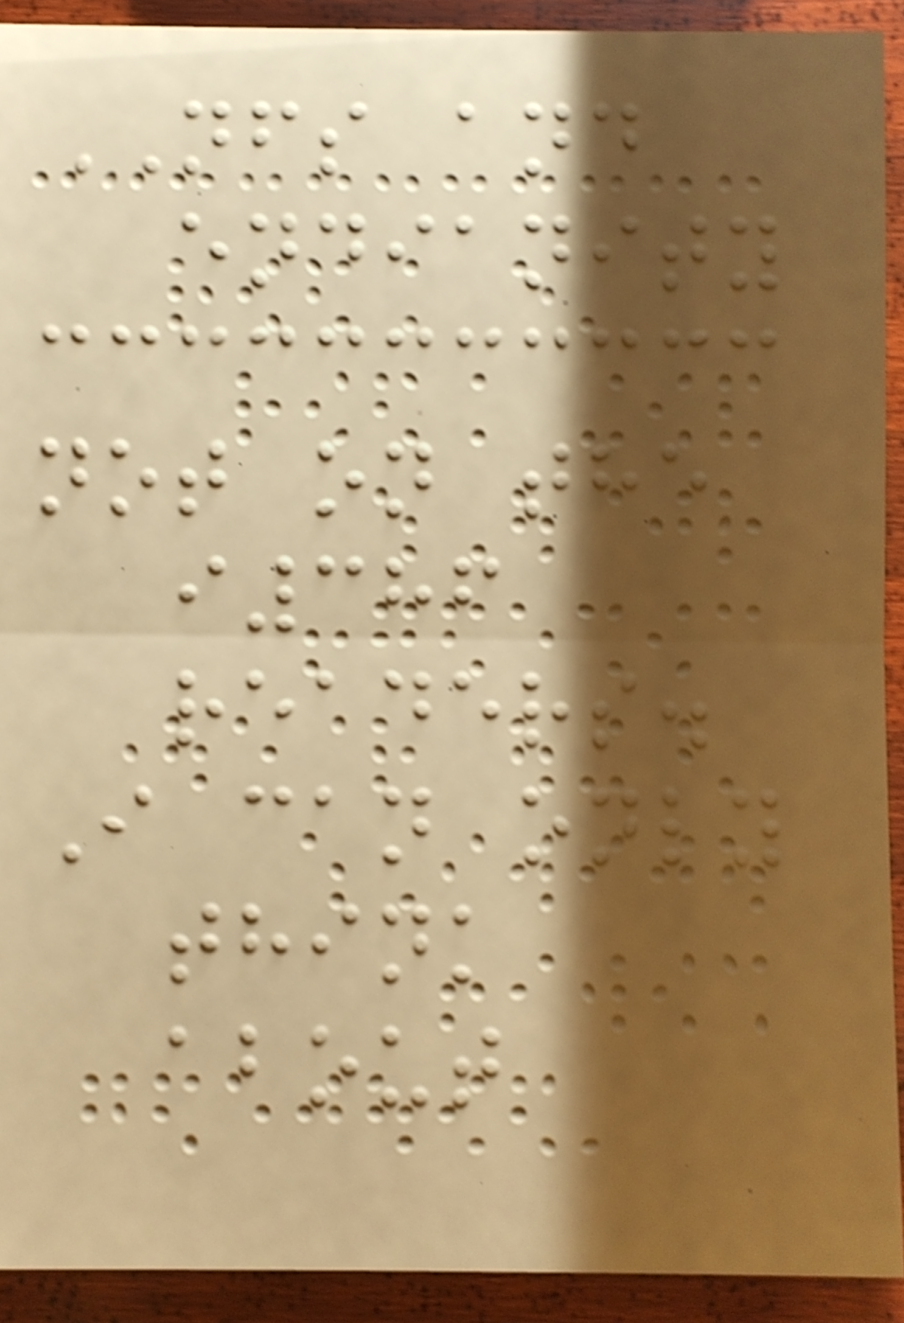NFS and
endianity
not on the
i386
readers.
I can only
think
about
